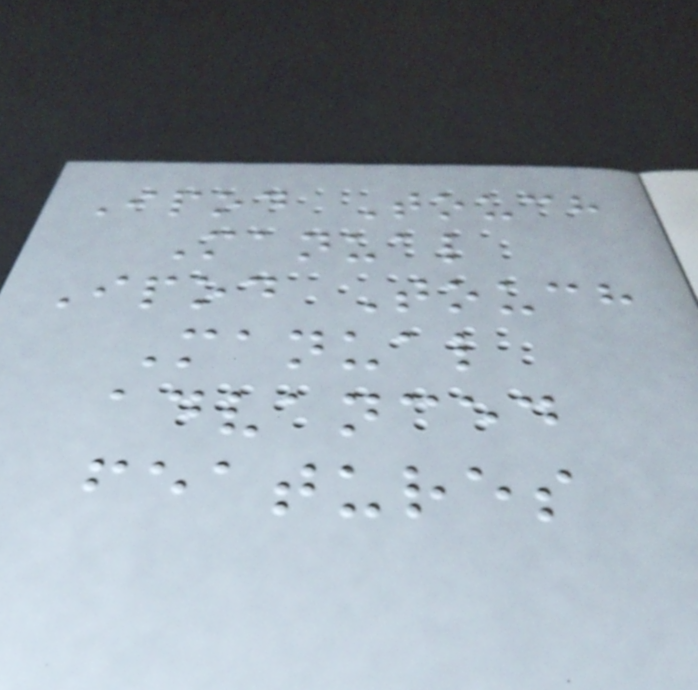Ipod Touch
Manual
Ipod Touch
Manual
advanced
features
